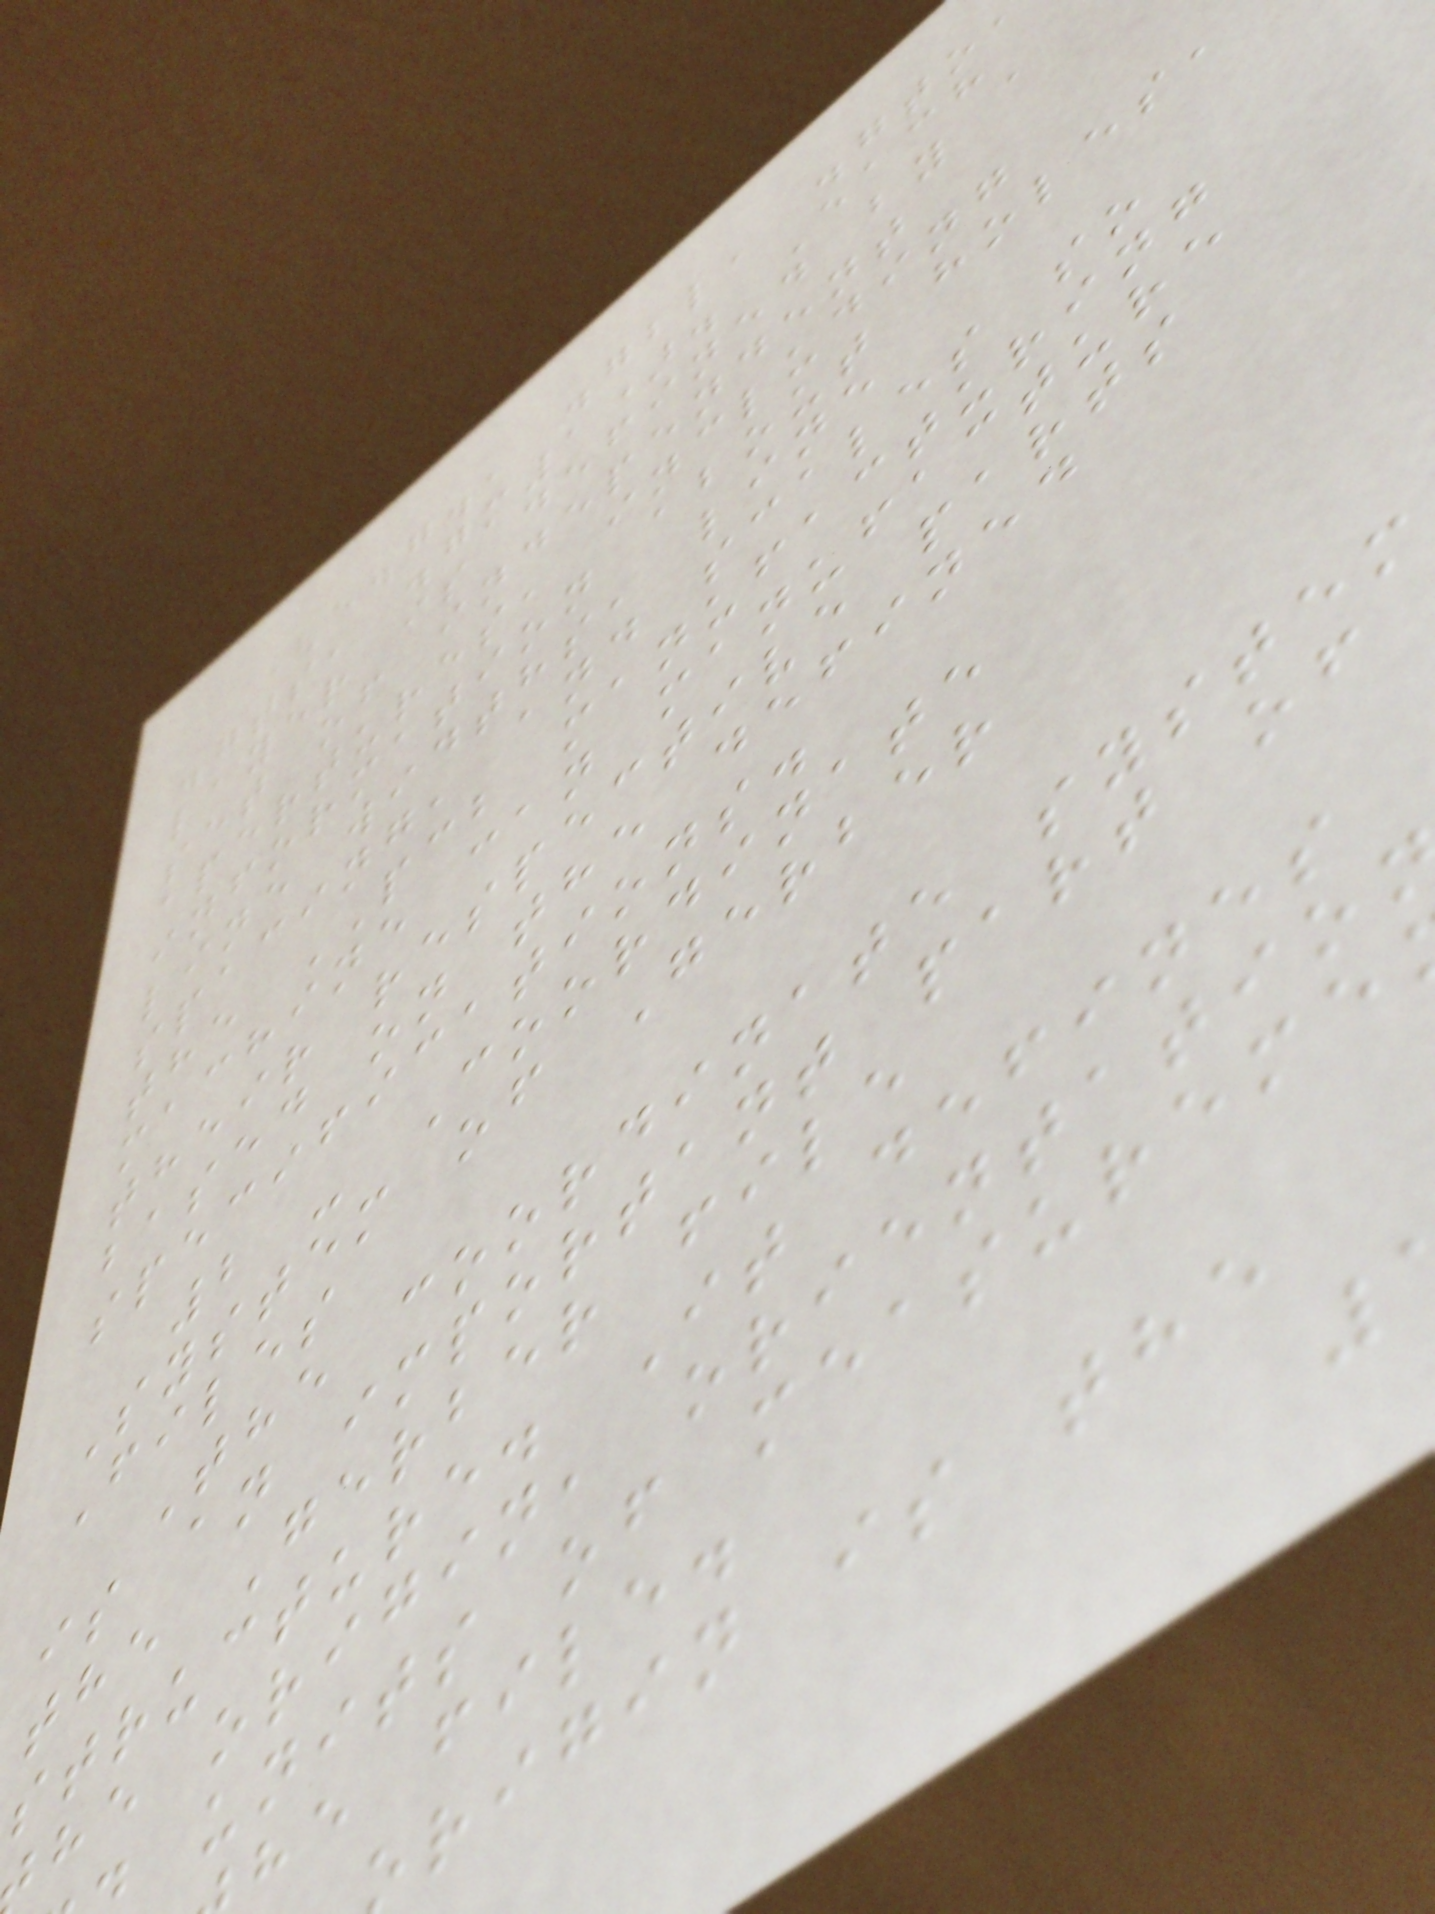(e.g., .gbl, .gto
.gts, .gm1). Each
layer is defined by a
set of independent
apertures, including
information about holes,
line widths, line
spacing, and scales so
the PCB manufacturing
machine can manufacture
their respective parts
based on the defined
specifications.
2 - Coordinate
System of Gerber
Files
The coordinate system
is an important part of
the Gerber file
structure. It defines
he origin, orientatio
units of measureme
he file.
rigin is the
